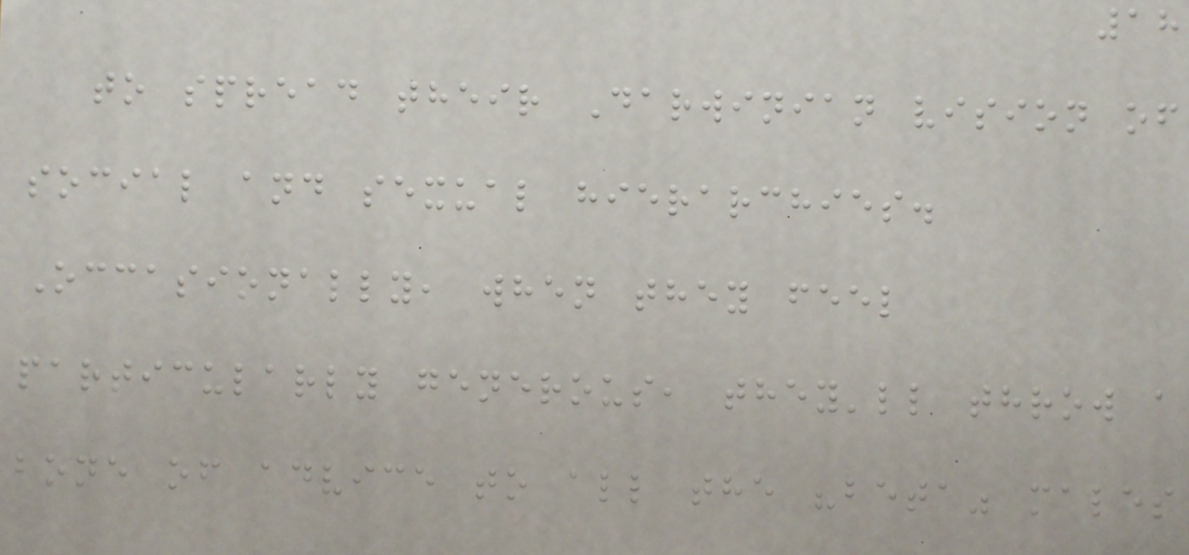18
to spread their Darwinian vision of
social and sexual hierarchies.
Occasionally, when they feel
particularly generous, they'll throw a
bone of advice to all the "beta" males
